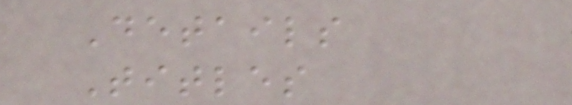Details
Titles
